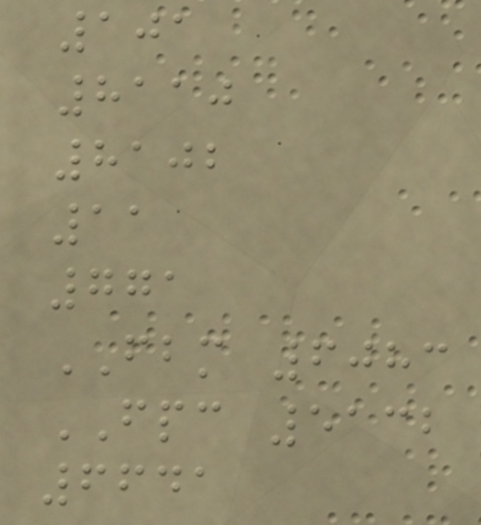101
8110
8102
11
771
FBM 6083
FPC 5132
6641
